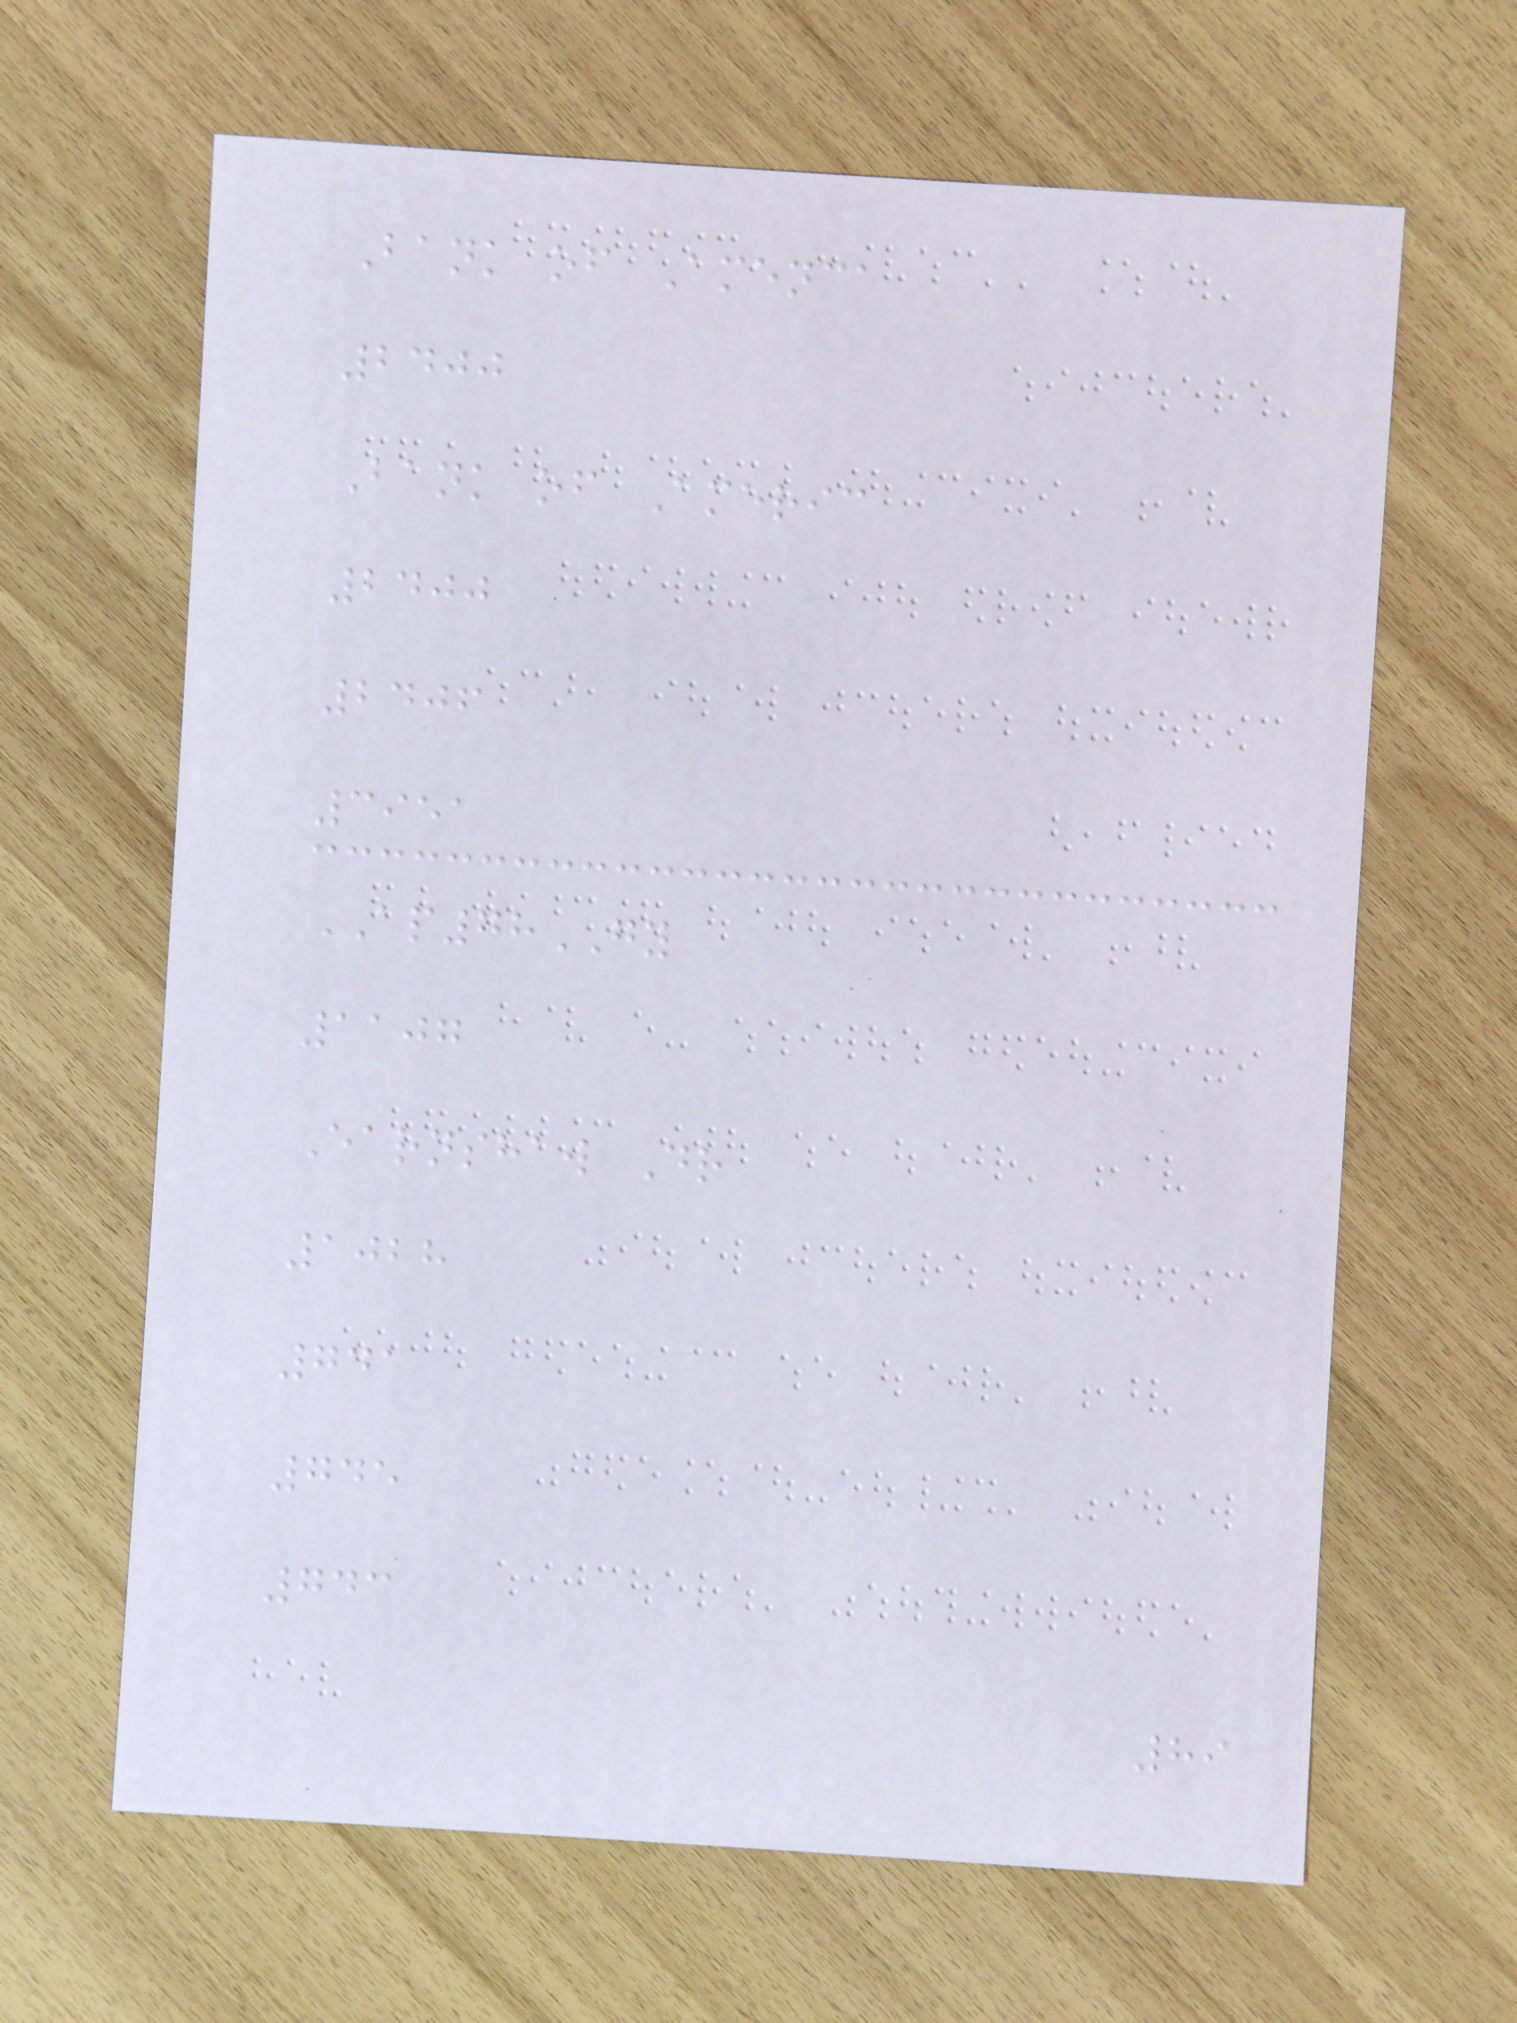Bank of Amenca
2400
Bank of Americ
2400
2406
3951
AP78GY
1107
Earnshaw Dr
1028
741
745
743
89
